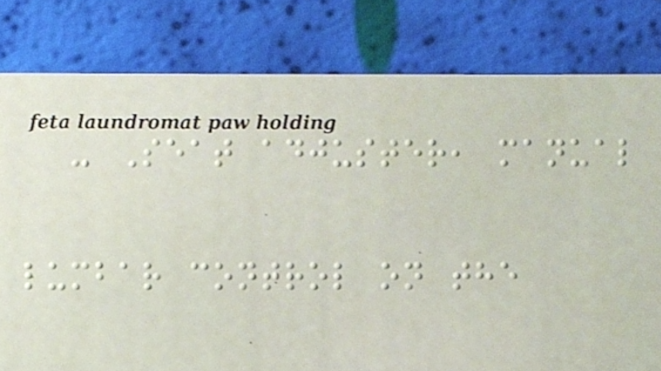- Seat adjuster, manual
lumbar control on the
